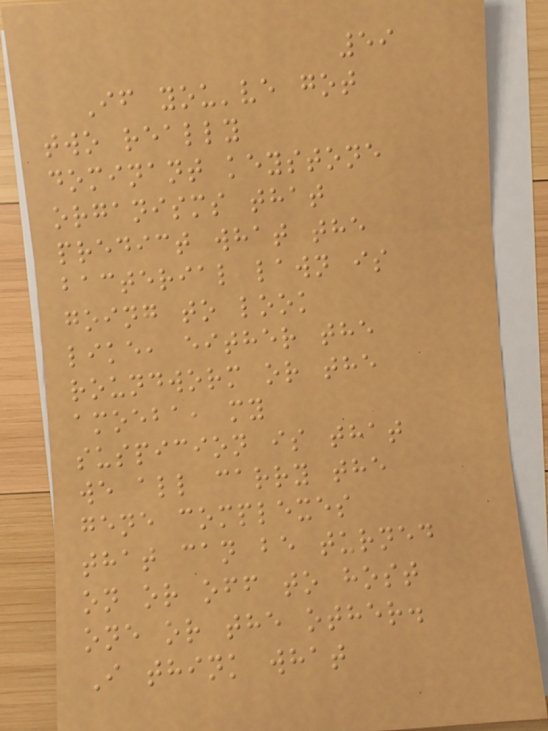59
If you've got
two really
dominant keystone
organisms that
predict what the
bacterial lawn is
going to look
like, either the
roundworm or the
amoeba, my
suspicion is that
we all carry the
gene complexes
that can be turned
on or off to host
one or the other.
I think what
